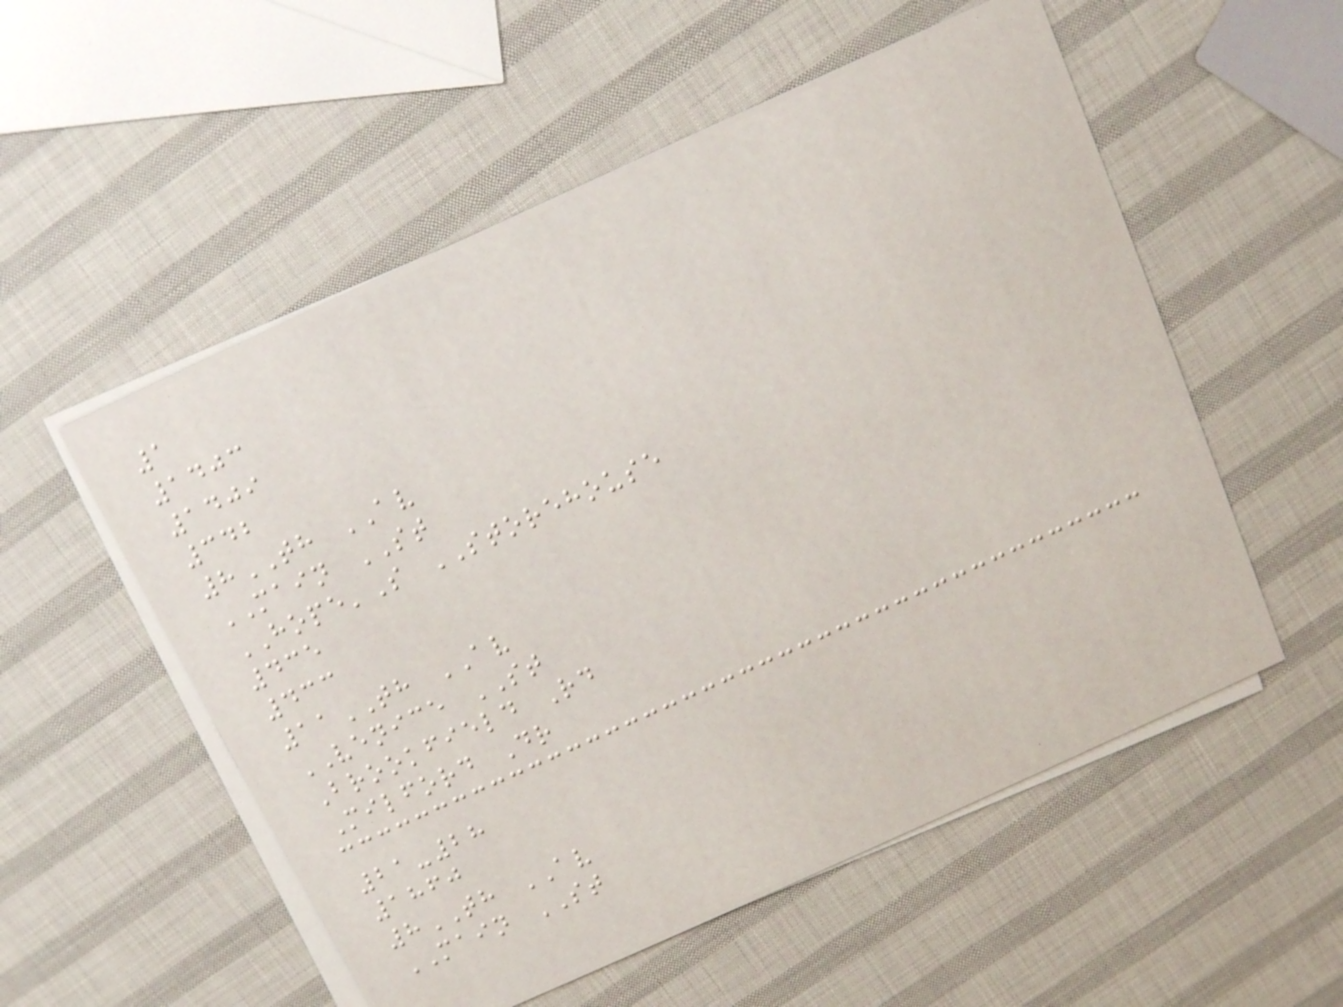1
1403
1409
342
8TH AV
MAIN ST
HOPE'S STOREHOUSE
435
433
11TH AV
VENICE ST
Brookfield Rd
Milford Dr
21-28
1860
8TH AV
MAIN ST
